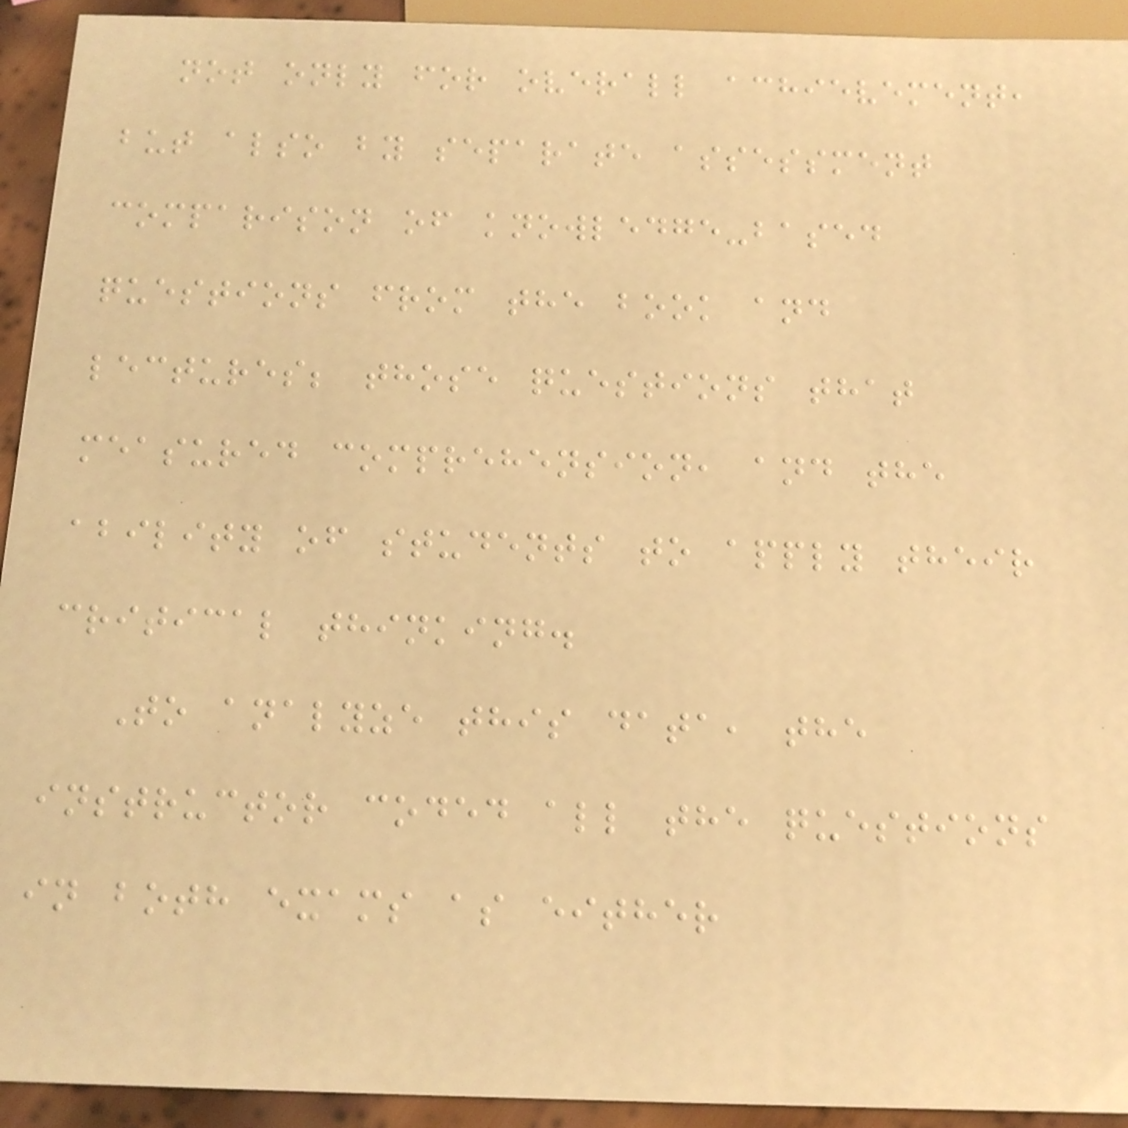not only for overall achievement,
but also by separate assessment
comparison of knowledge-based
questions from the book and
lectures; those questions that
measured comprehension, and the
ability of students to apply their
critical thinking.
To analyze this data, the
instructor coded all the questions
in both exams as either
